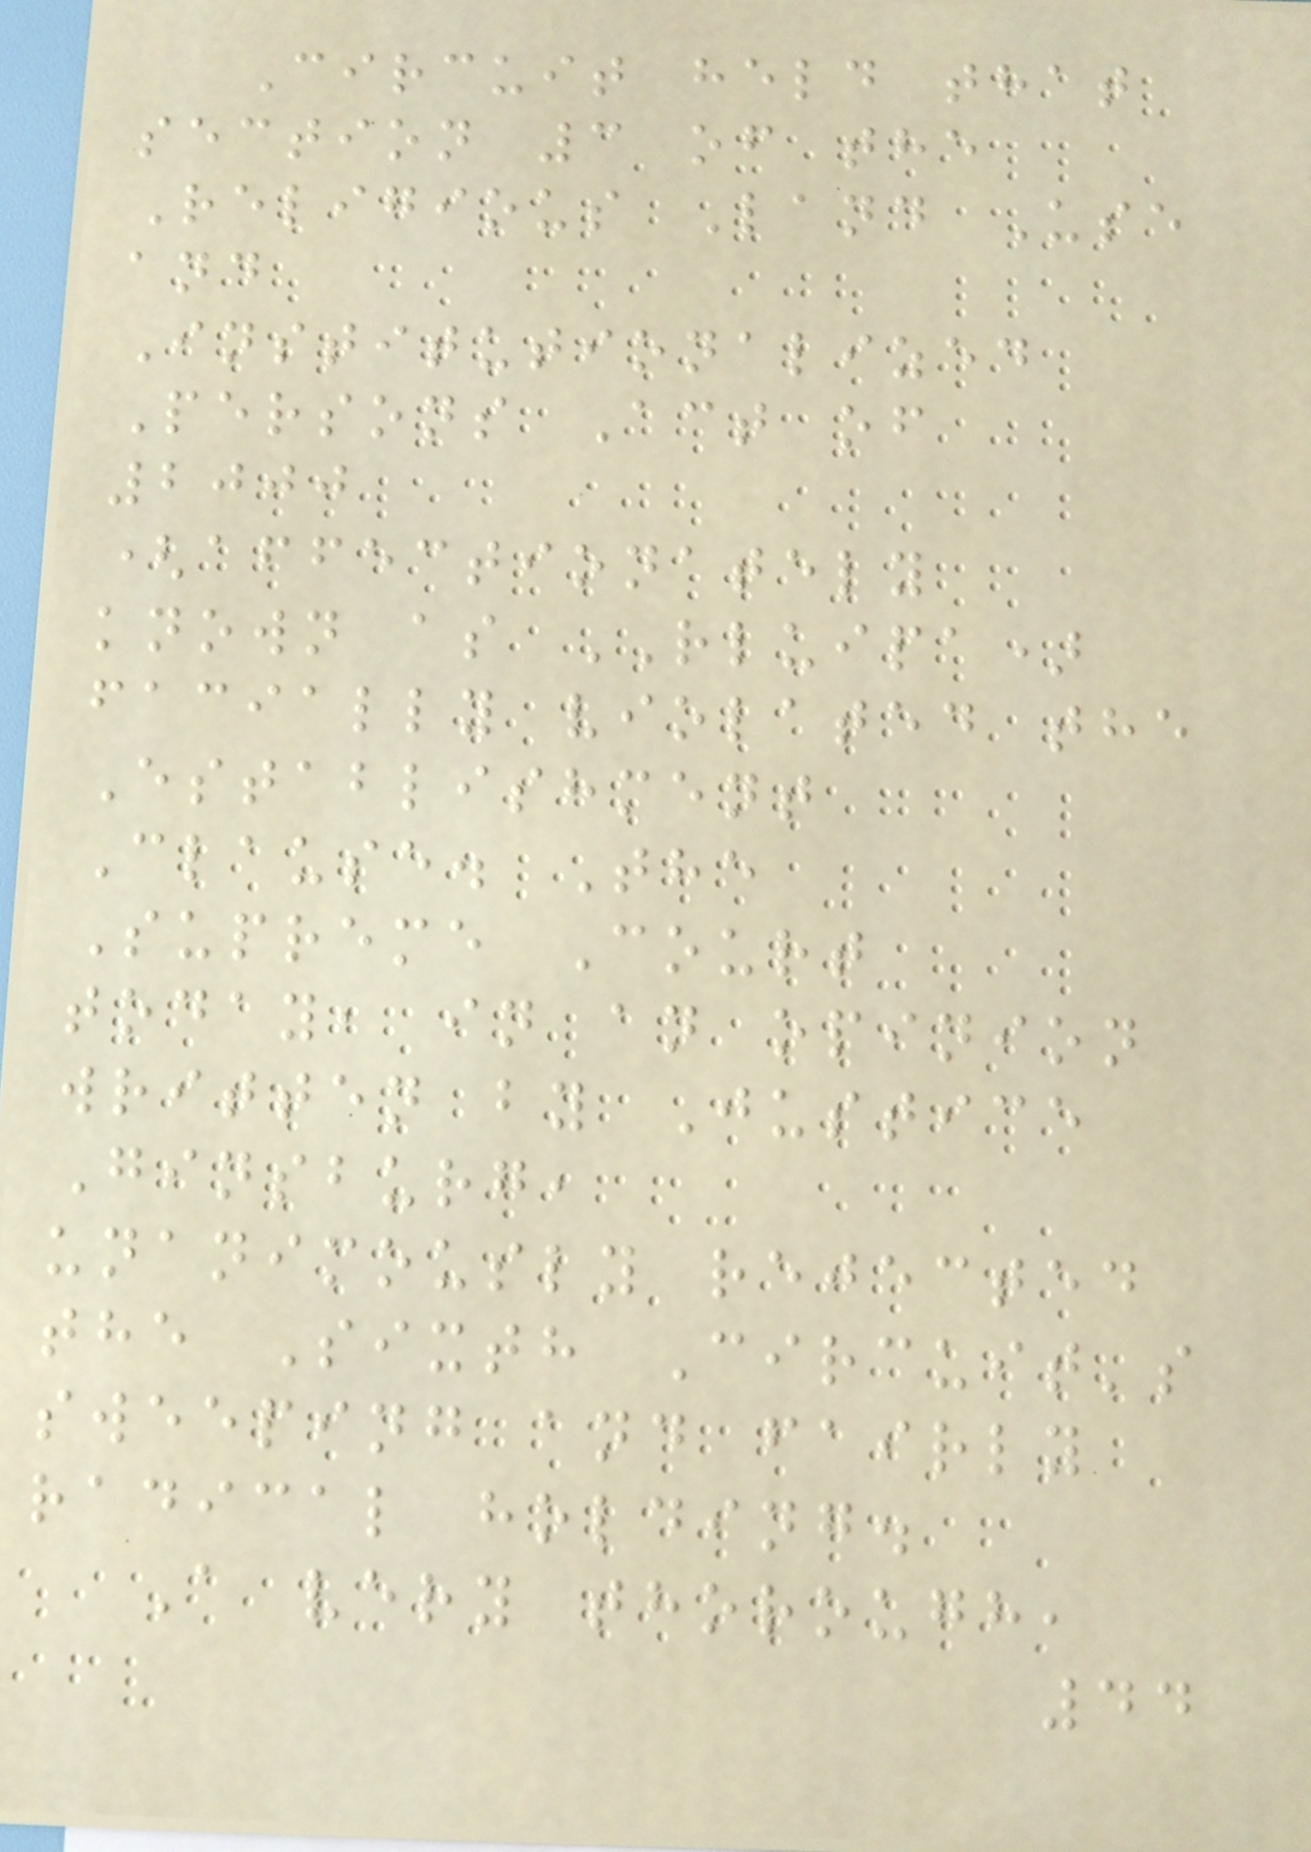Circuit held that
section 3 of the
Religious Land Use
and
Institutionalized
Persons Act of
2000
(affectionately
known as RLUIPA)
facially violated the
Establishment
Clause. The
Supreme Court
today, in an opinion
written by Justice
Ginsburg,
unanimously rejected
the Sixth Circuit's
sweeping and fairly
radical holding.
A very thorough,
44
